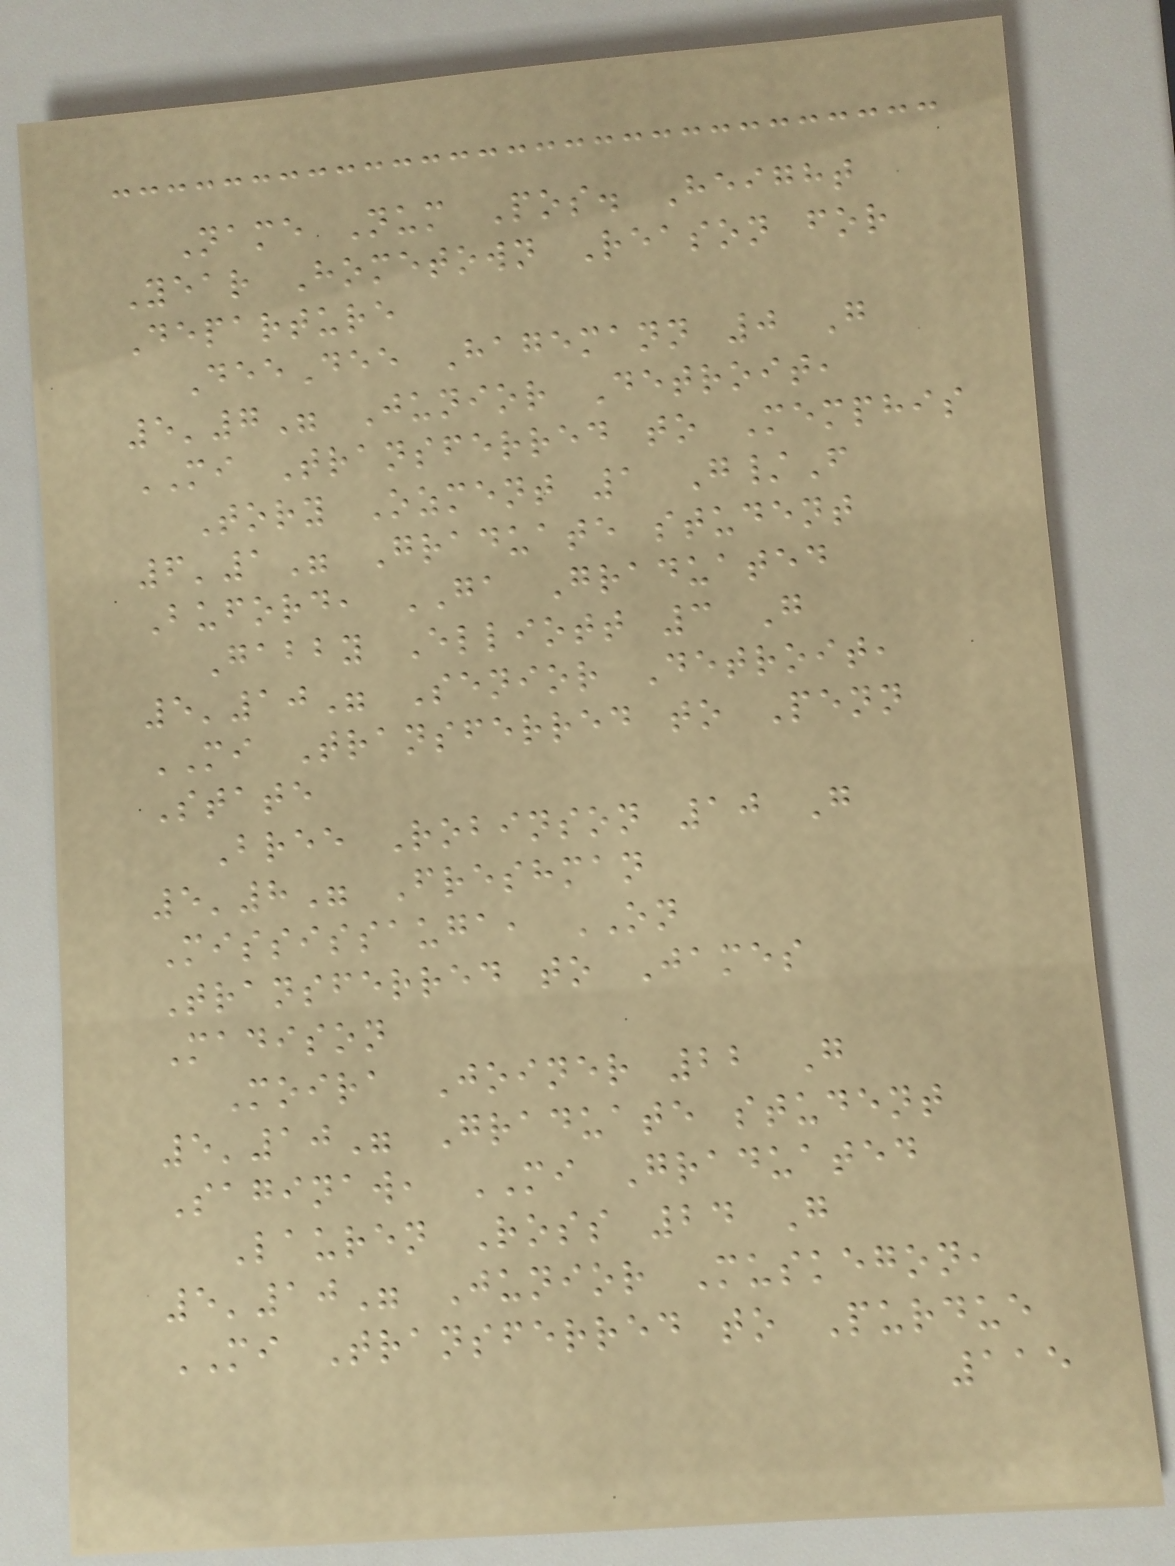Name Num Pos. Height
Year Hometown Reason for
Departure
DeeDee Hagemann 0 G
5'7" Junior Detroit,
MI Transferred to Memphis
Tory Ozment 1 G/F
6'1" Graduate student
Buford, GA Graduated
Gabby Elliott 3 G
5'10" Senior Detroit,
MI Transferred to Penn
State
Bree Robinson 10 G
5'8" Freshman
Mississauga, ON
Transferred to James
Madison
Moira Joiner 22 G
5'10" Graduate student
Saginaw, MI Graduated
Lauren Ross 24 G
5'10" Junior Muskegon,
MI Transferred to Purdue
115
